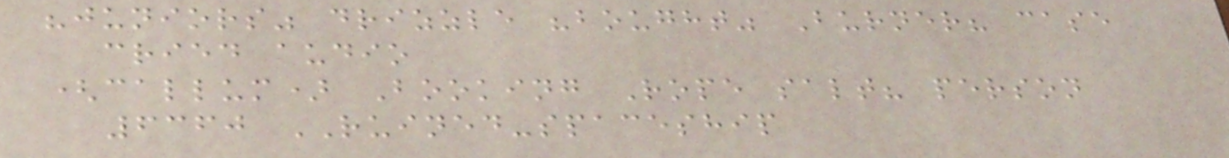"juniors" drizzle "bought" Burner? case
cried audio
(callum) Booking Rope salt? person
6360 RUINED-spaceship
